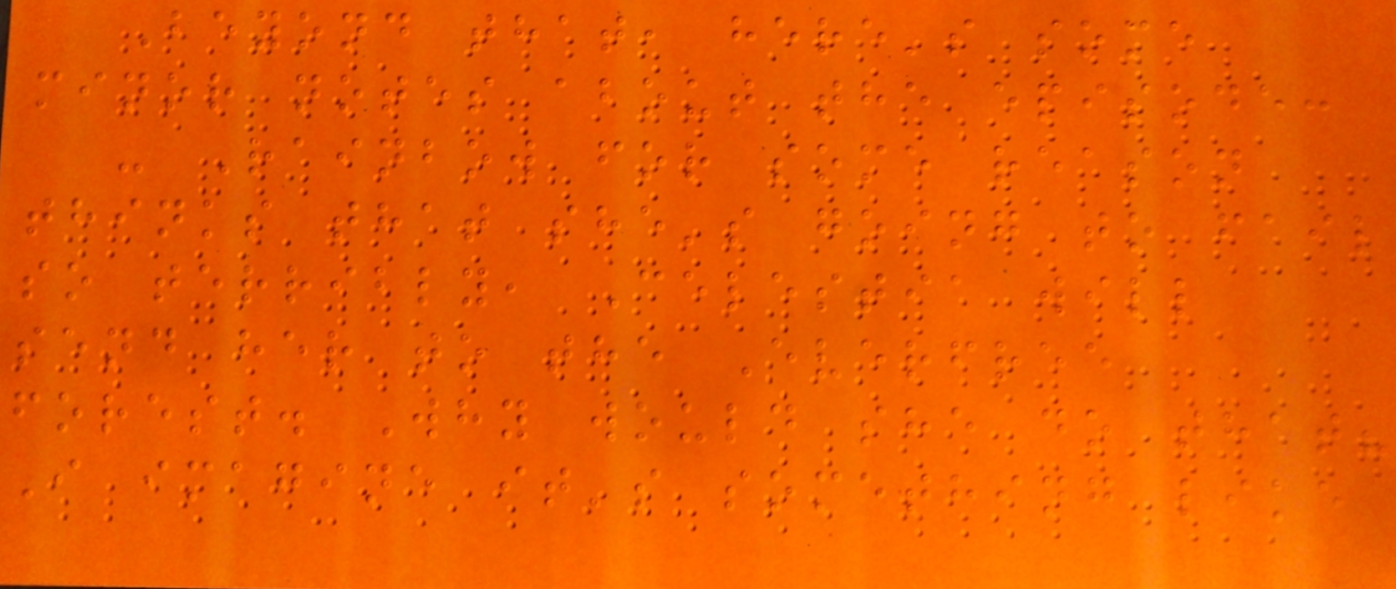Beyond that, here's some
minor notes about the episode:
- Rainbow for some reason
thinks that she's going to fail
so terribly, Celestia will
send her to the Everfree
forest. Why would she do that?
I imagine it's something like
